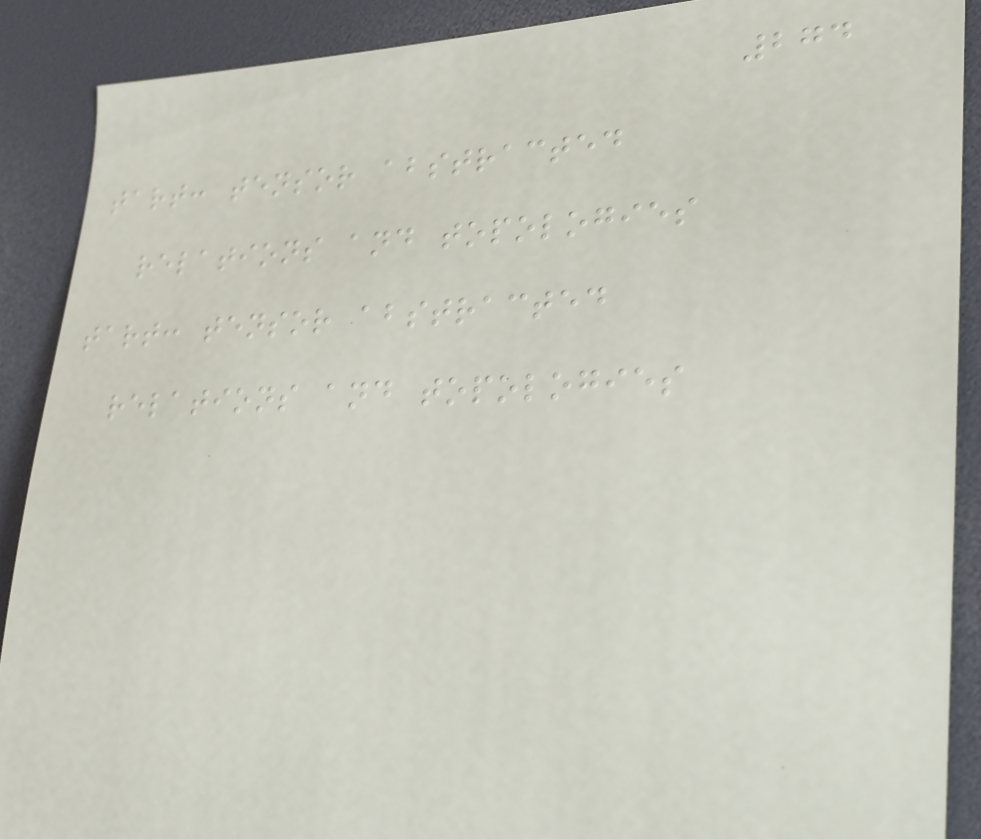274
tart: tensor abstracted
relations and topologies
tart: tensor abstracted
relations and topologies
